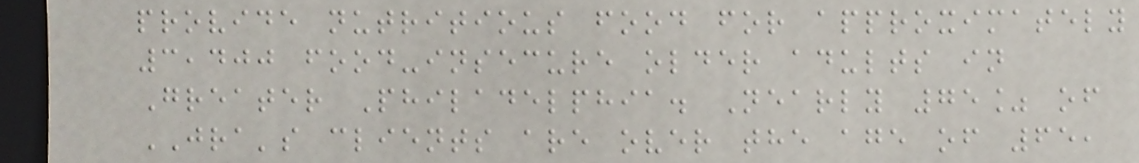provide nutritious food for approximately
3,400 food-insecure older adults in
Greater Philadelphia. Nearly 75% of
JRA's clients are over the age of 65,
